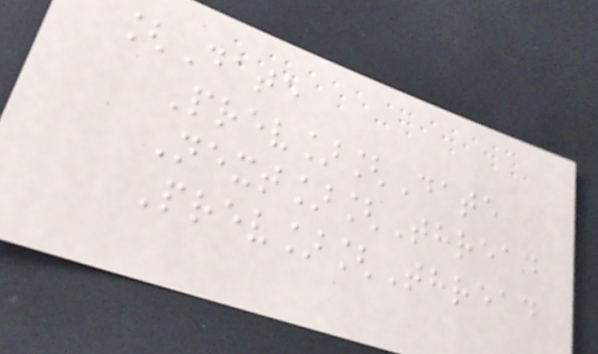[Date
Prev][Date
Next][Thread
Prev][Thread
